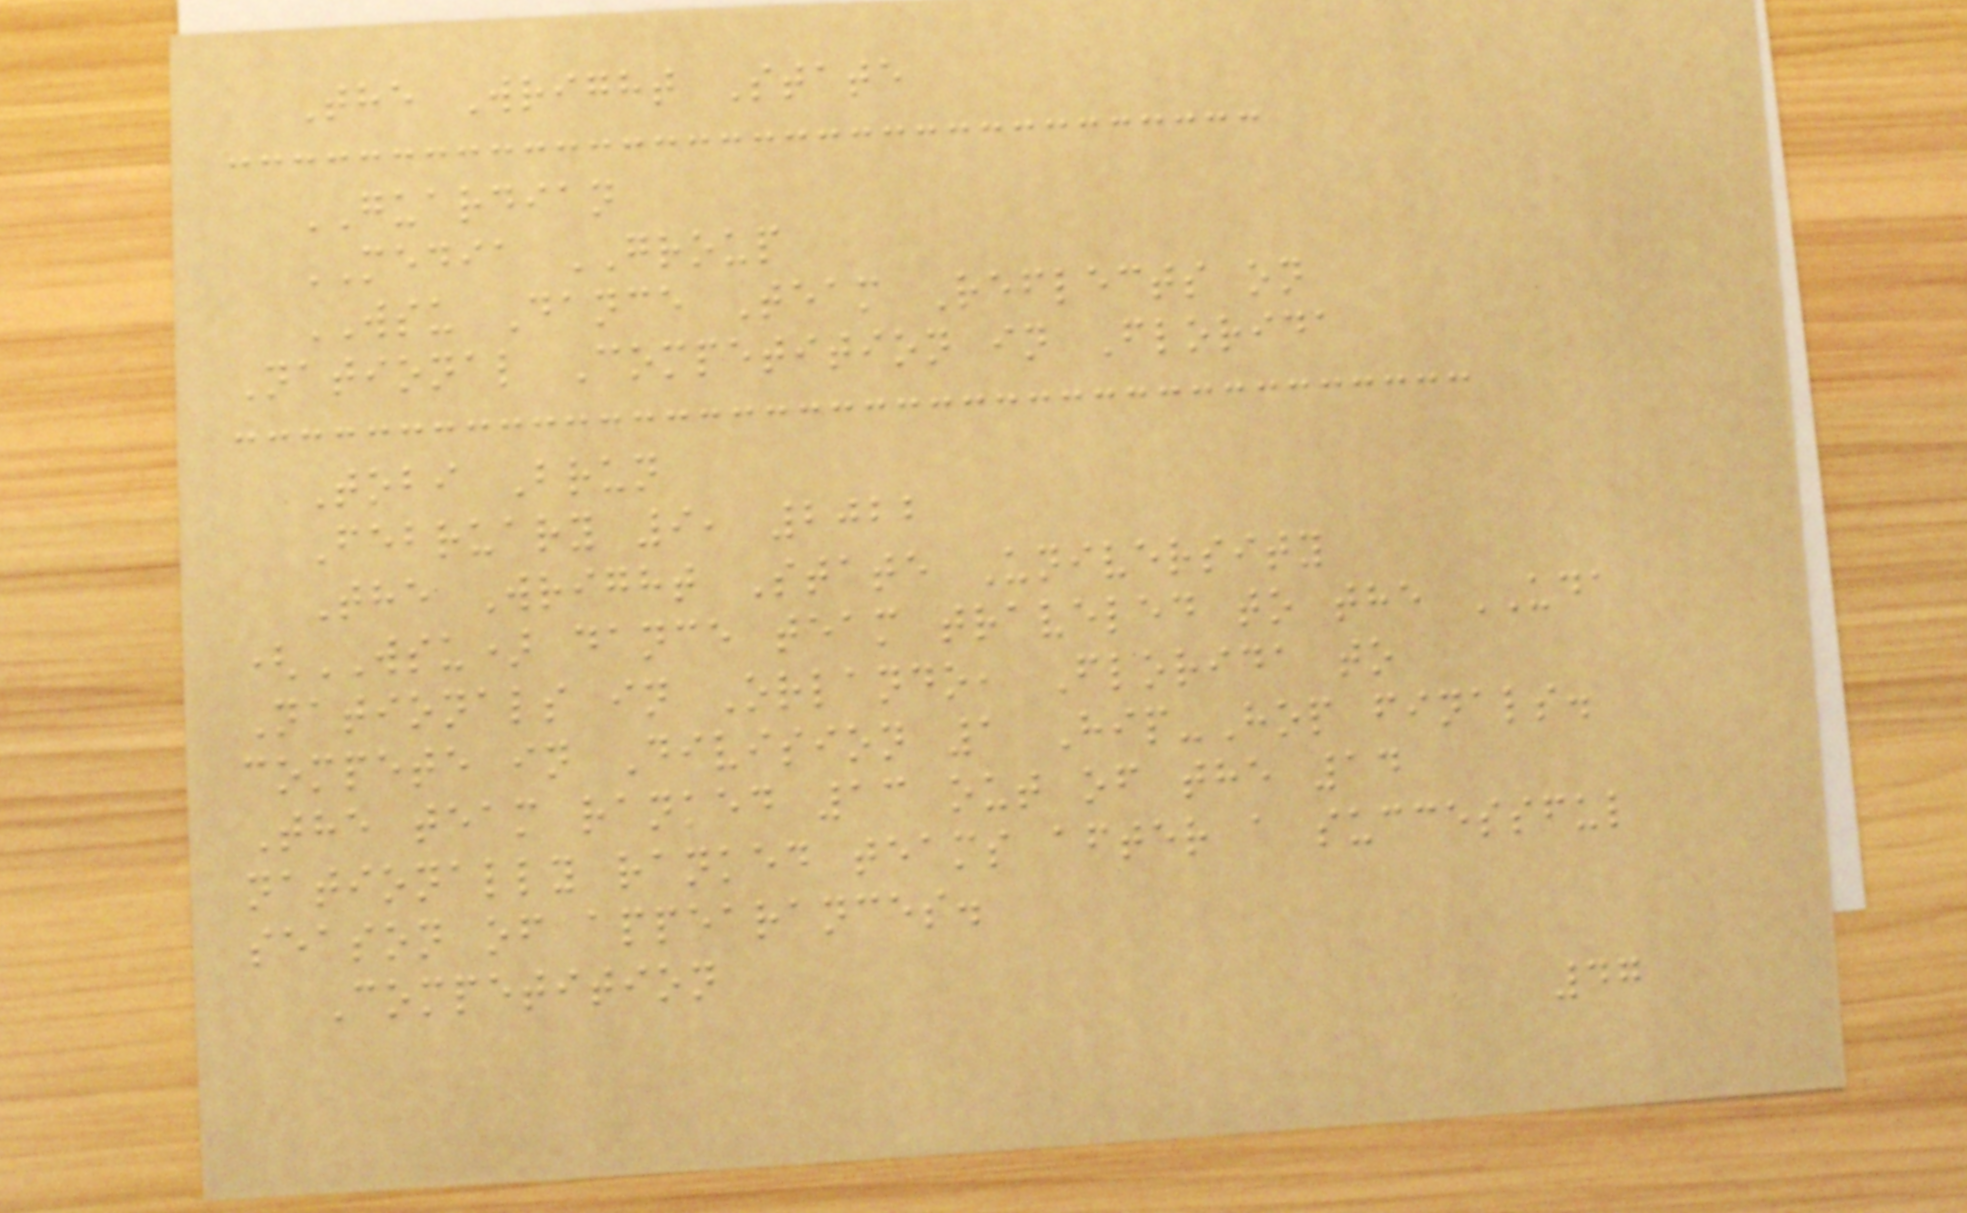The Wright State
GUARDIAN
MEDIA GROUP
WSU Dance Team Reflects on
National Competition in Florida
Tobi Brun
February 9, 2022
The Wright State University
(WSU) dance team traveled to the UDA
Nationals in Orlando, Florida to
compete in Division 1 Hip-Hop finals.
The team ranked 13 out of the 14
nationally ranked teams after a successful
season of appearances.
Competition
47
